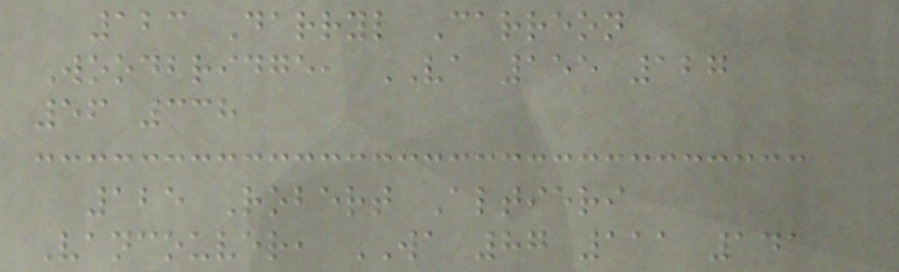123 Darryl Carreon
Woodbridge, VA 155 127
56 338
125 Robert Altieri
Vancouver, WA 87 111 141
